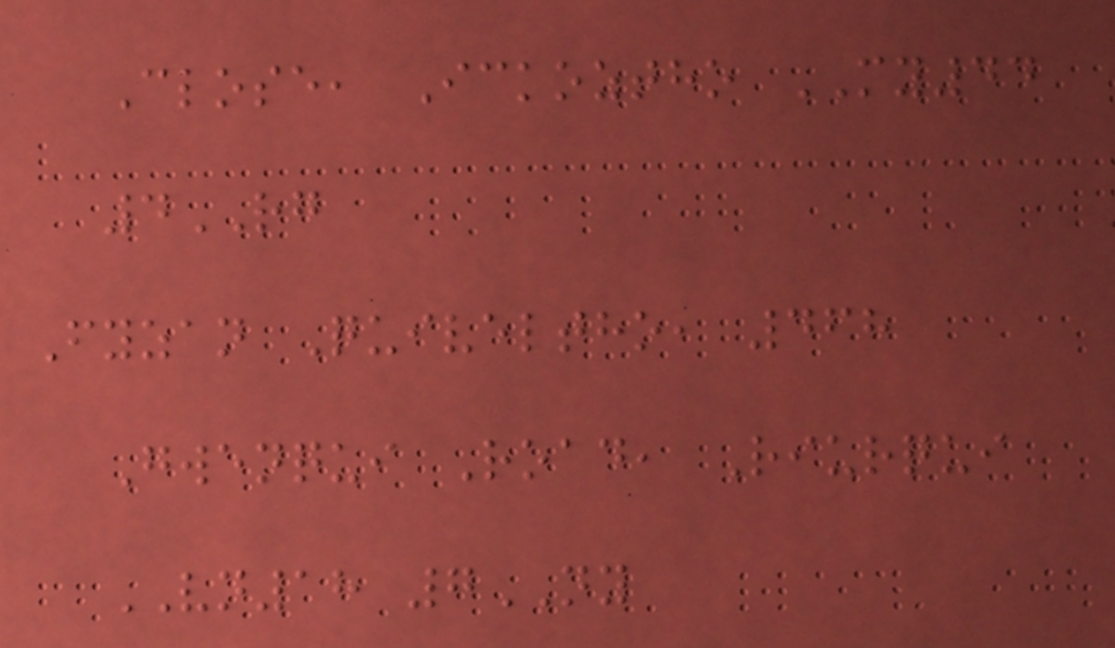Close, Ickoztho MY44
4RG
Fyzan Quiveltho, 468
Gwenqui Road, Riurqui
VN18 7NY
